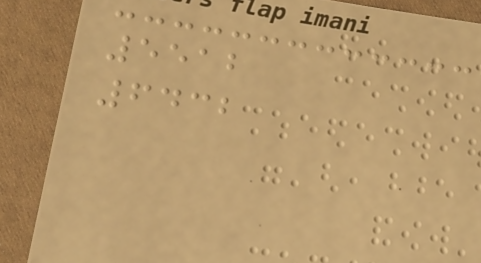5512
6432
